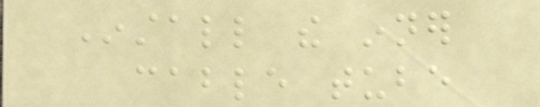Install the inner
cable tube
